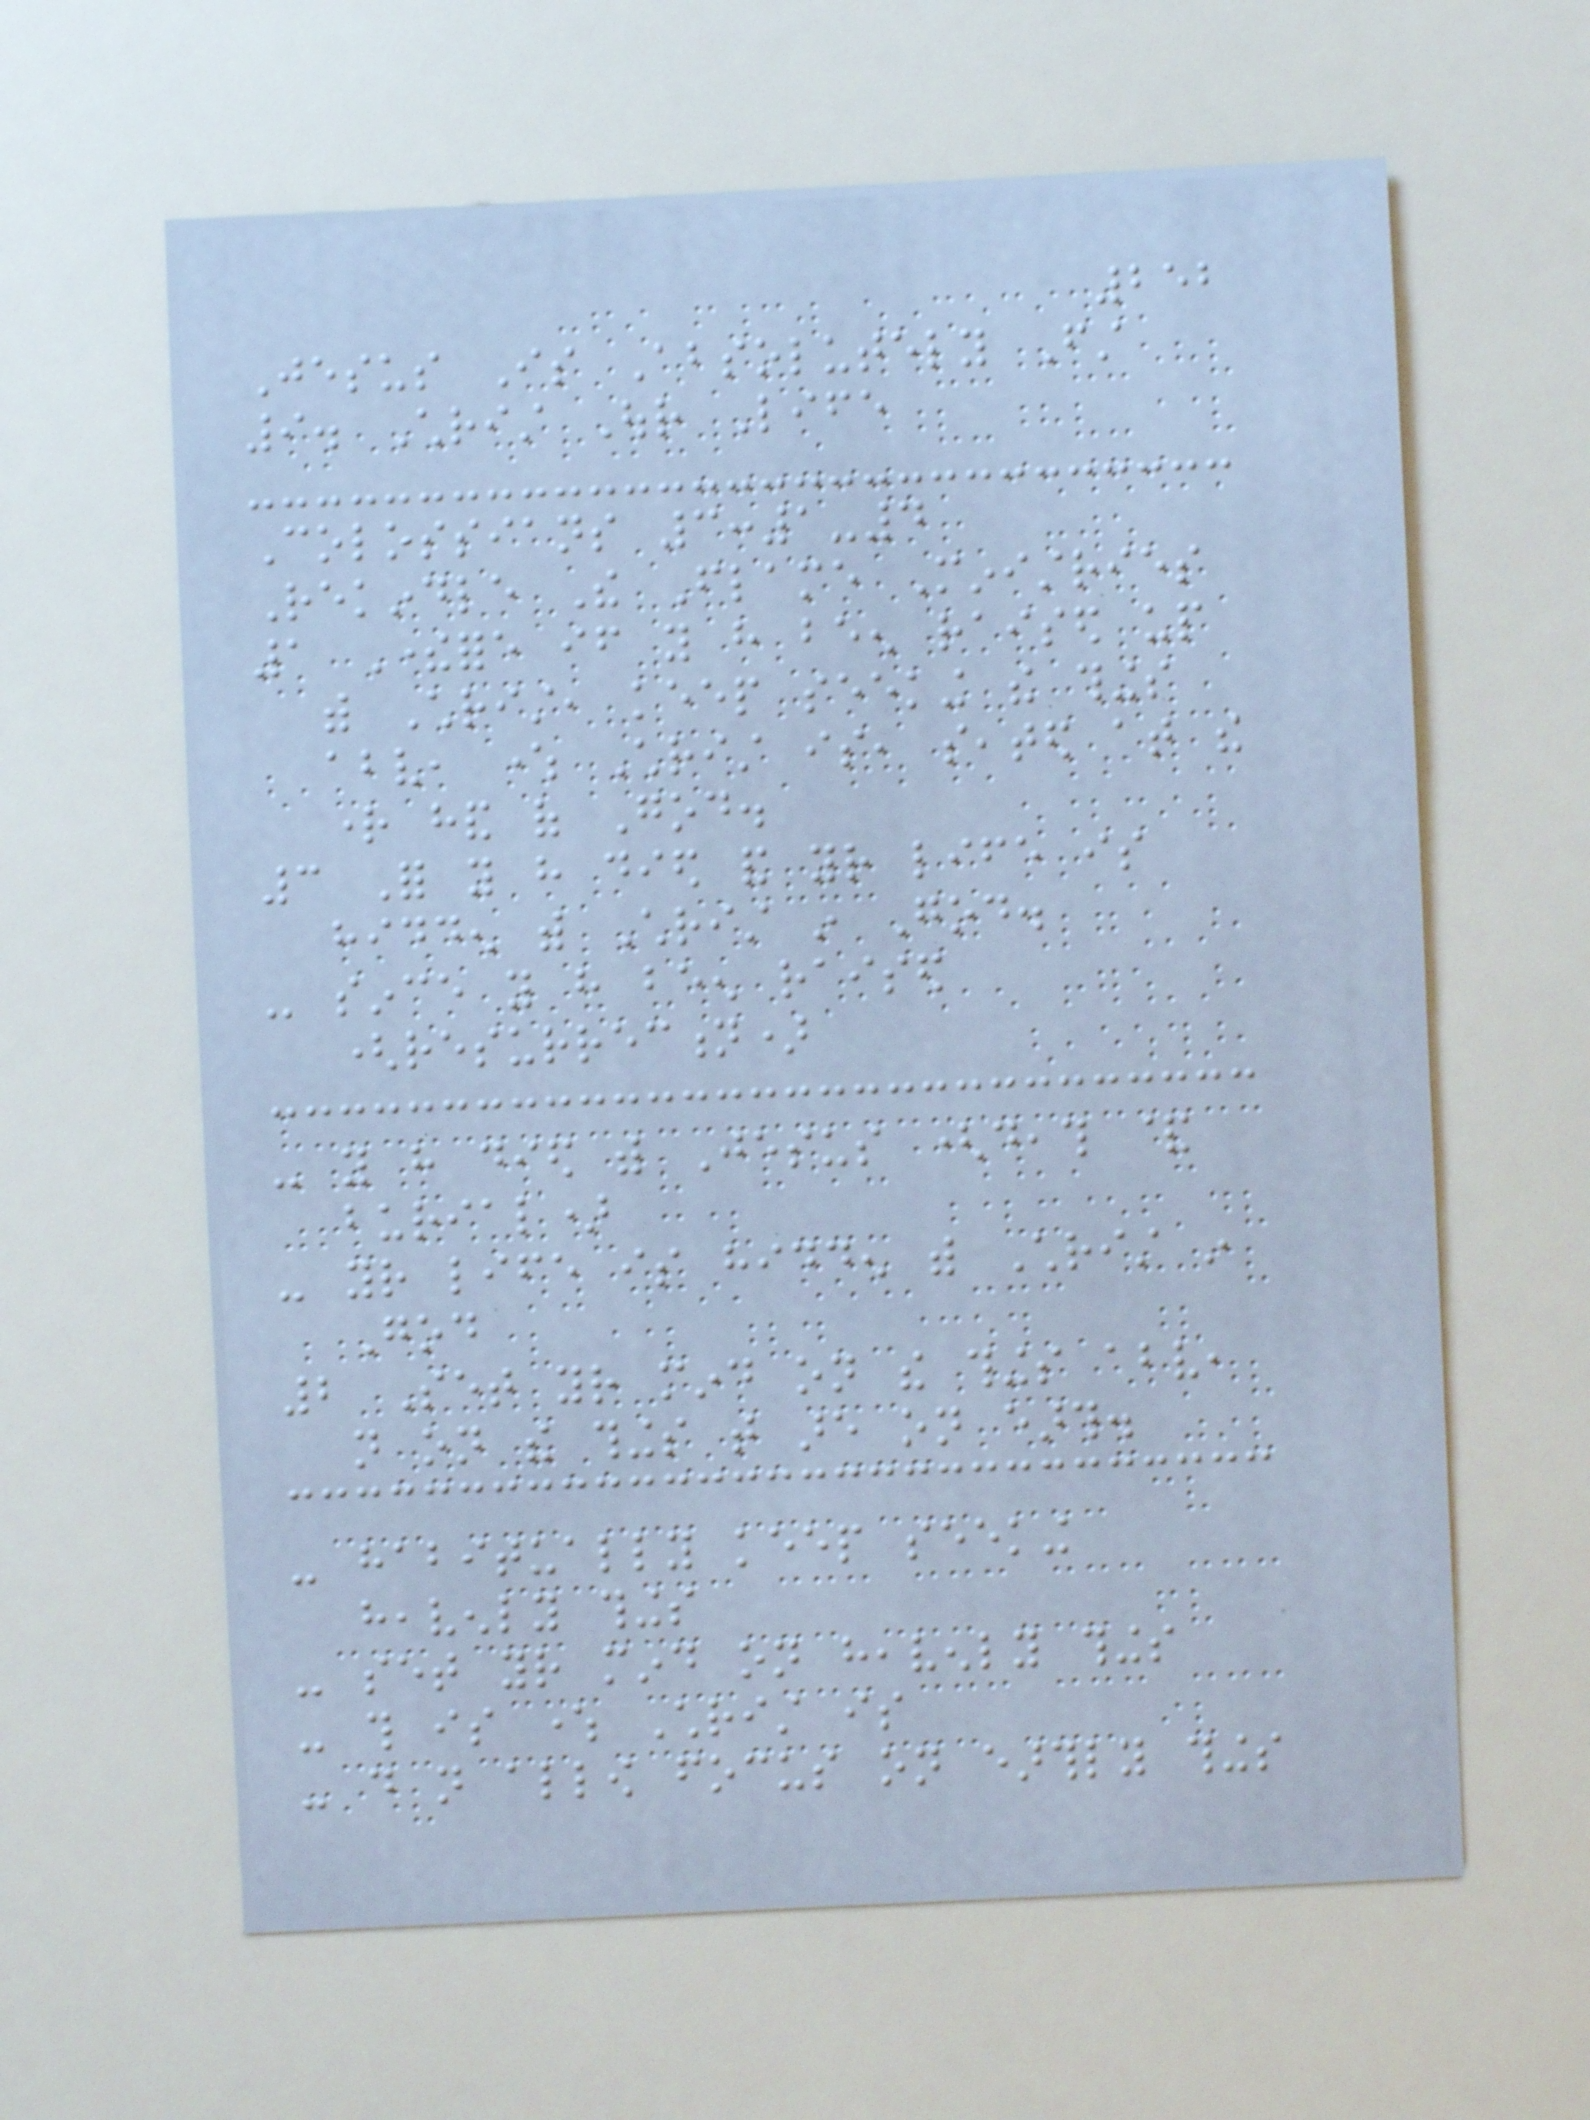252
Jesus Is Absolutely First
9. Christ Our Life
Colossians 3:1-4
Rekindle The Flame Ministries
1 Therefore if you have been raised up
with Christ, keep seeking the things
above, where Christ is, seated at the
right hand of God.
3 For you have died and your life is
hidden with Christ in God.
- since you have been raised
(resurrection)
- you have died with Jesus (death &
burial)
- your life is hidden with Christ in
God
2 Set your mind on the things above,
not on the things that are on earth.
- habitually keep seeking
heavenly things
- set your mind on heavenly things
- this is where Christ is
- do not allow focus on earthly things
